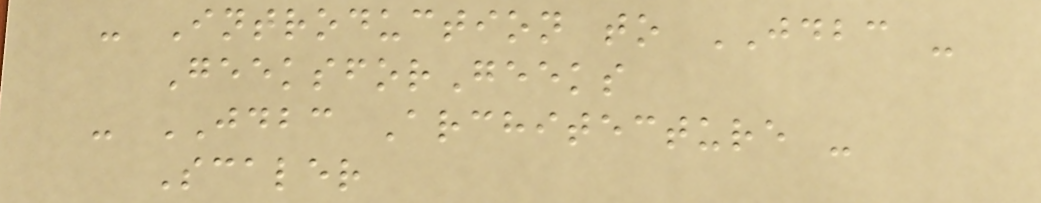- Introduction to JDBC -
GeeksforGeeks
- JDBC Architecture -
Scaler
